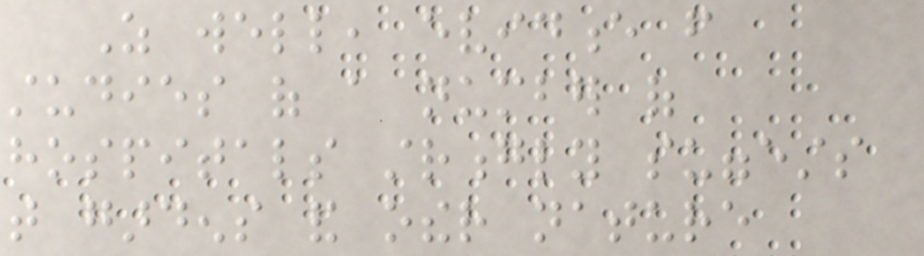As well, evidence from
studies of a number of
hospitals strongly suggests
that gardens and other nature
